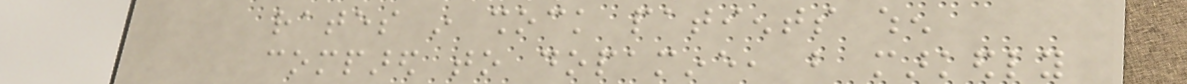rates in shock patients when
compared to dopamine, but markedly
